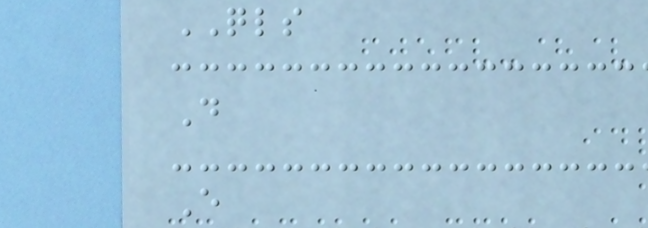QLS
D
E
